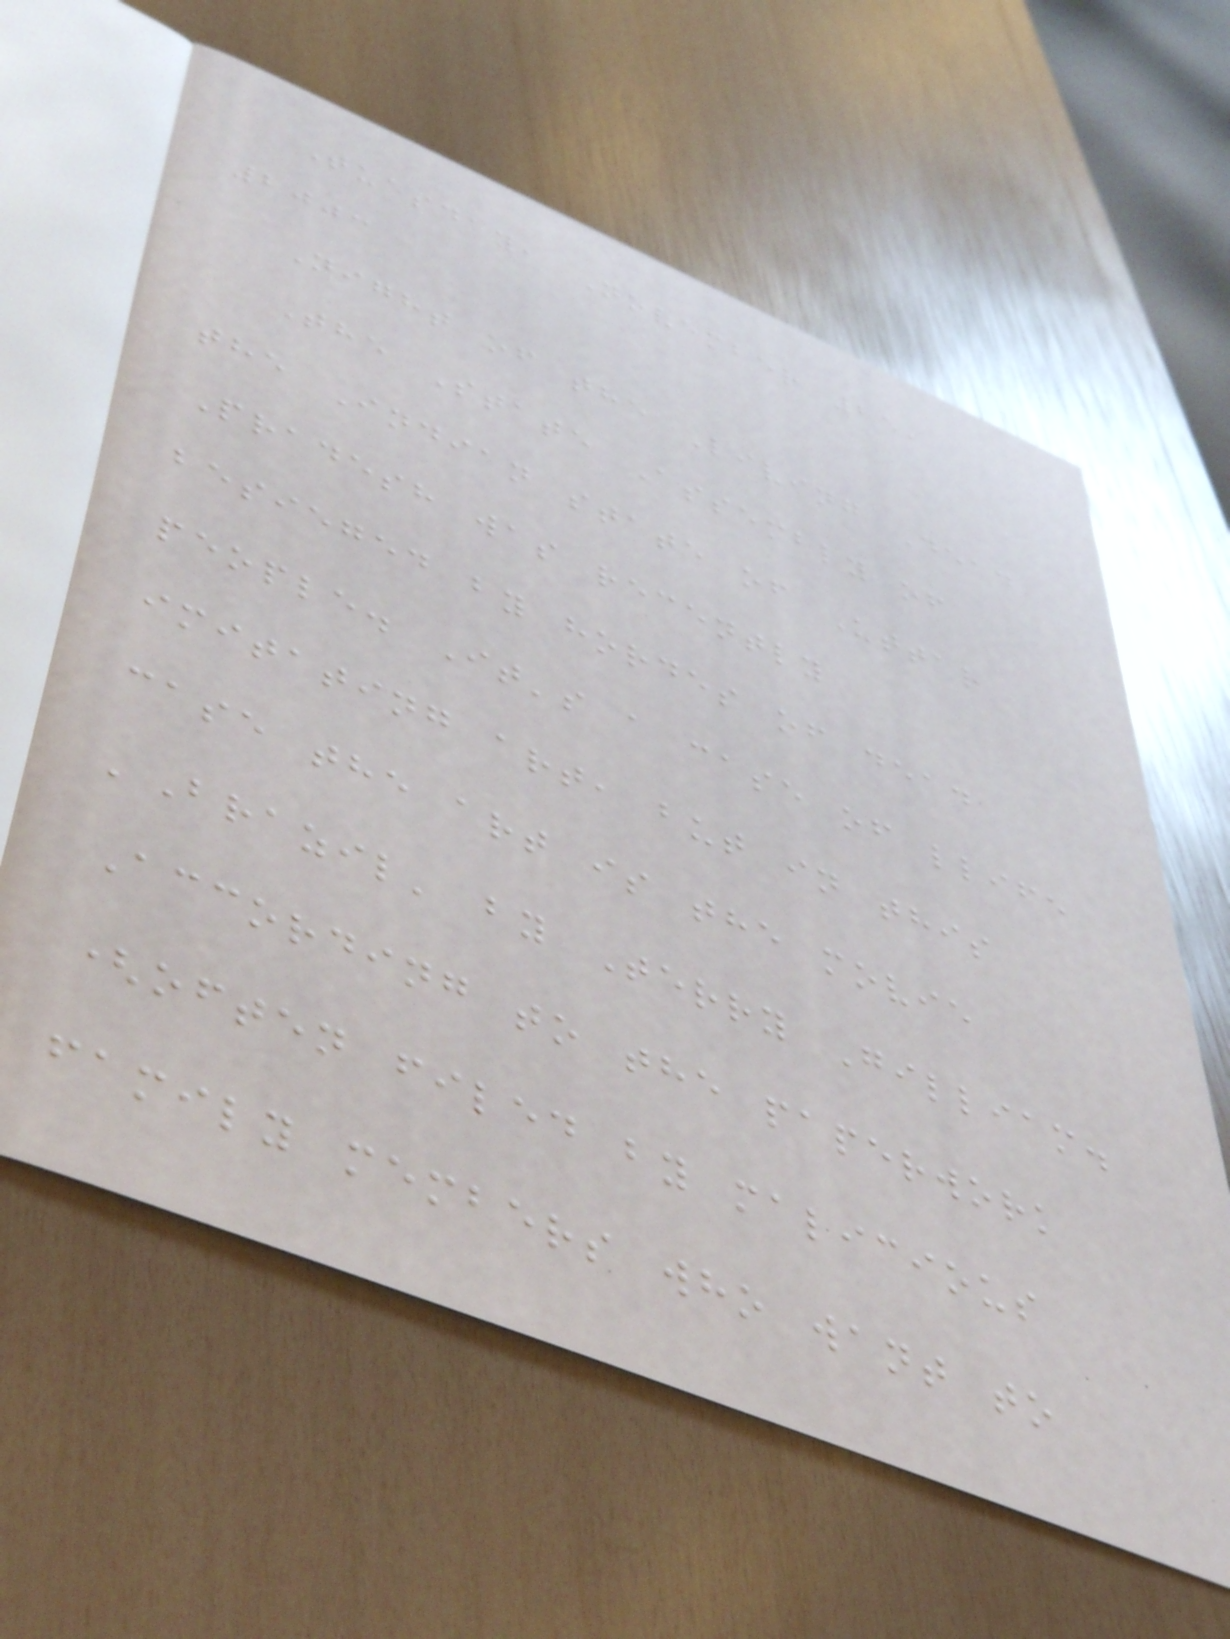Tuesday, November 25,
2003
Night of the Living Dead
The State Assembly of
the Indian state of Uttar
Pradesh was recently
besieged by hordes of dead
people. It's a case of llife
imitating art, but in this
case the art is the movie
'Brazil' by Terry Gilliam.
According to the paperwork
(often filed by malicious
family members who want to
